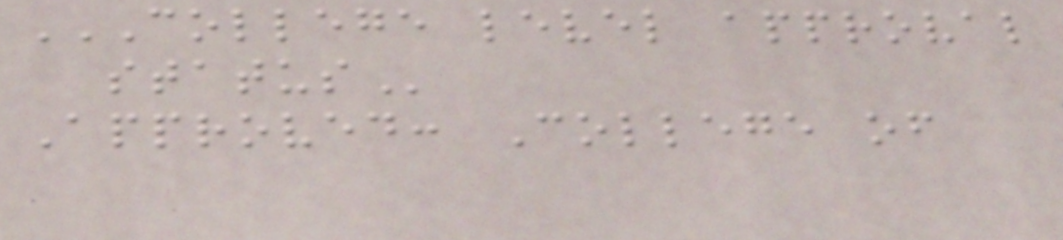COLLEGE LEVEL APPROVAL
STATUS
Approved: College of
